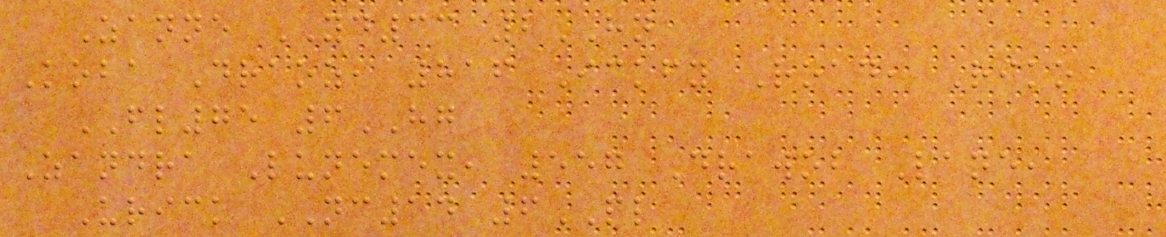Zanne YD33 2HN
Koba Draoz, 816 Ickfy Road, Riko
FL75 6HG
Zandra Lunemex, 557 Drawob Lane,
Urick NC14 6PL
